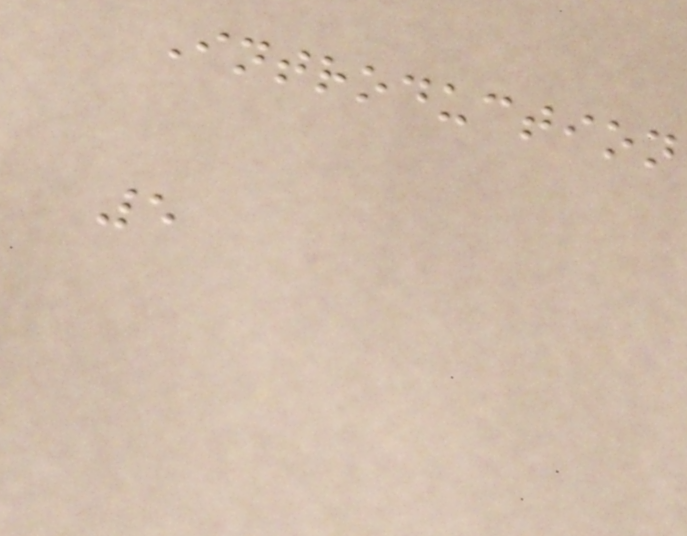Introduction
5
